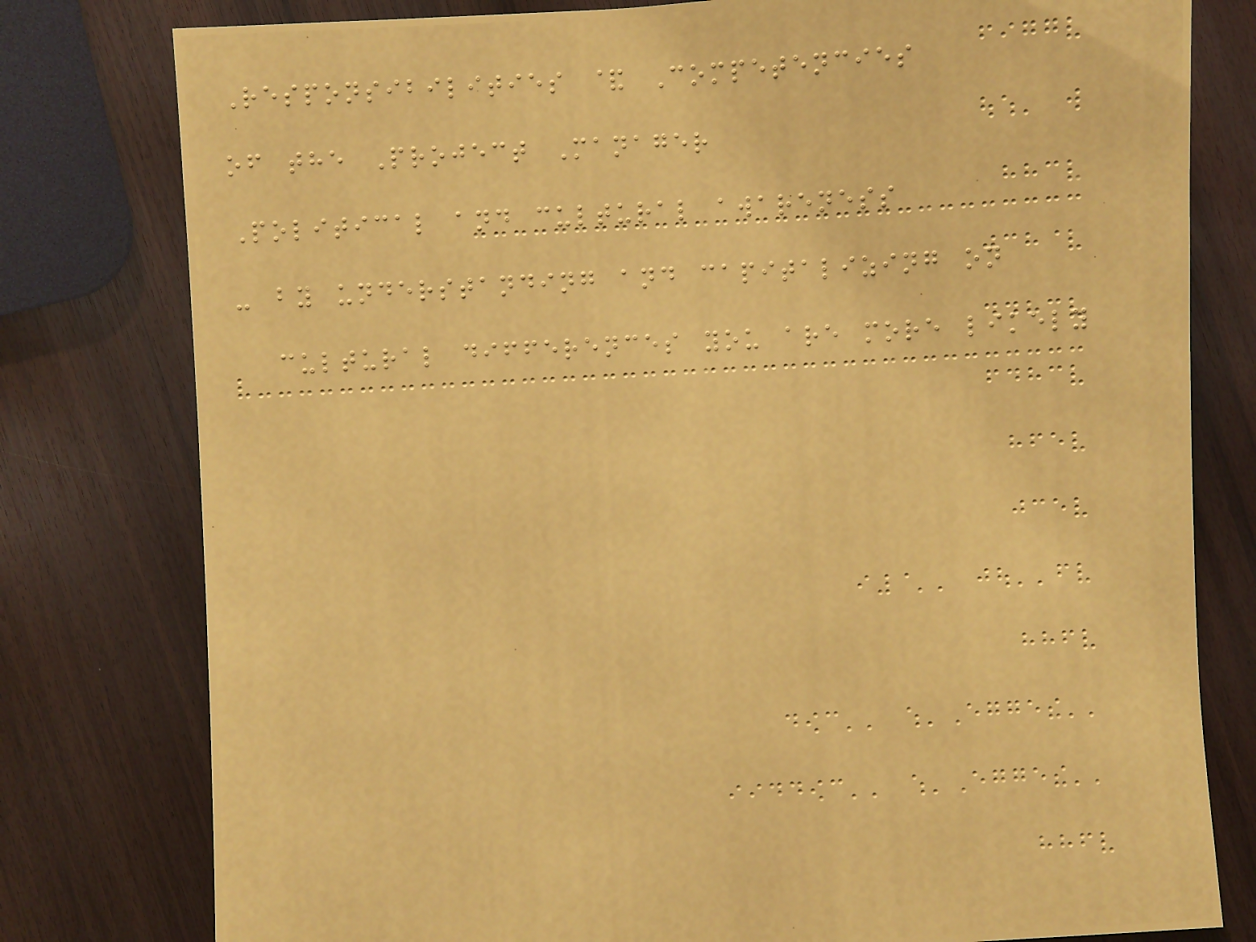Responsibilities & Competencies
of the Project Manager
Political and cultural awareness
- by understanding and capitalizing on
cultural differences you are more likely
